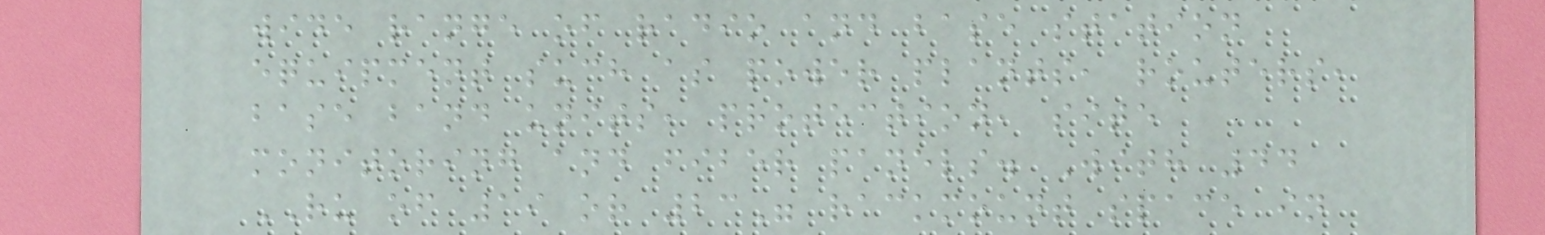wide range of radio and base station
equipment such as power plants, routers,
base band units, protection, site
monitoring and fiber panels. With 44
RU of 19 or 23" rackmount space in
